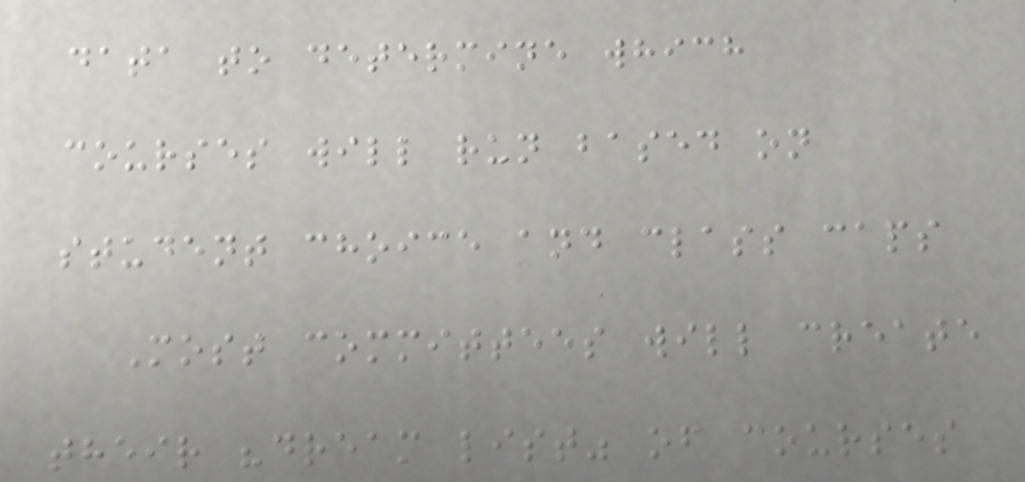data to determine which
courses will run based on
student choice and class caps
Most committees will create
their "dream list" of courses
